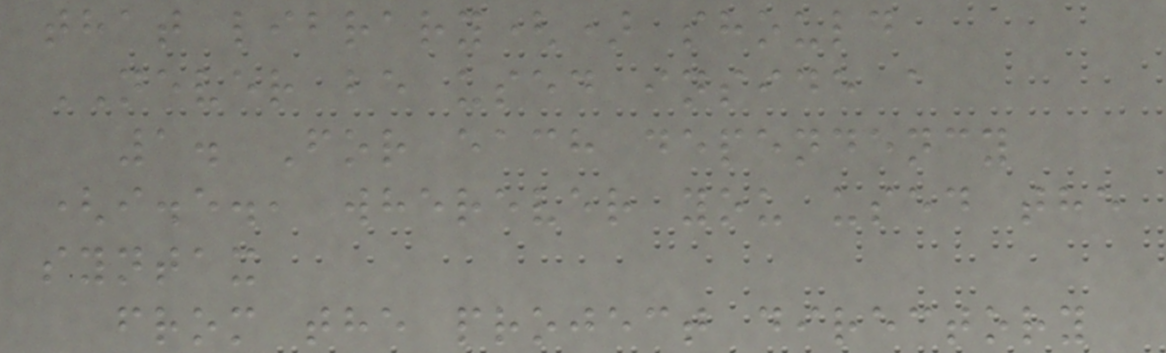that library() should
NEVER be used inside a
1. For each dependency
(i.e., wherever you used the
syntax
from the project directory
